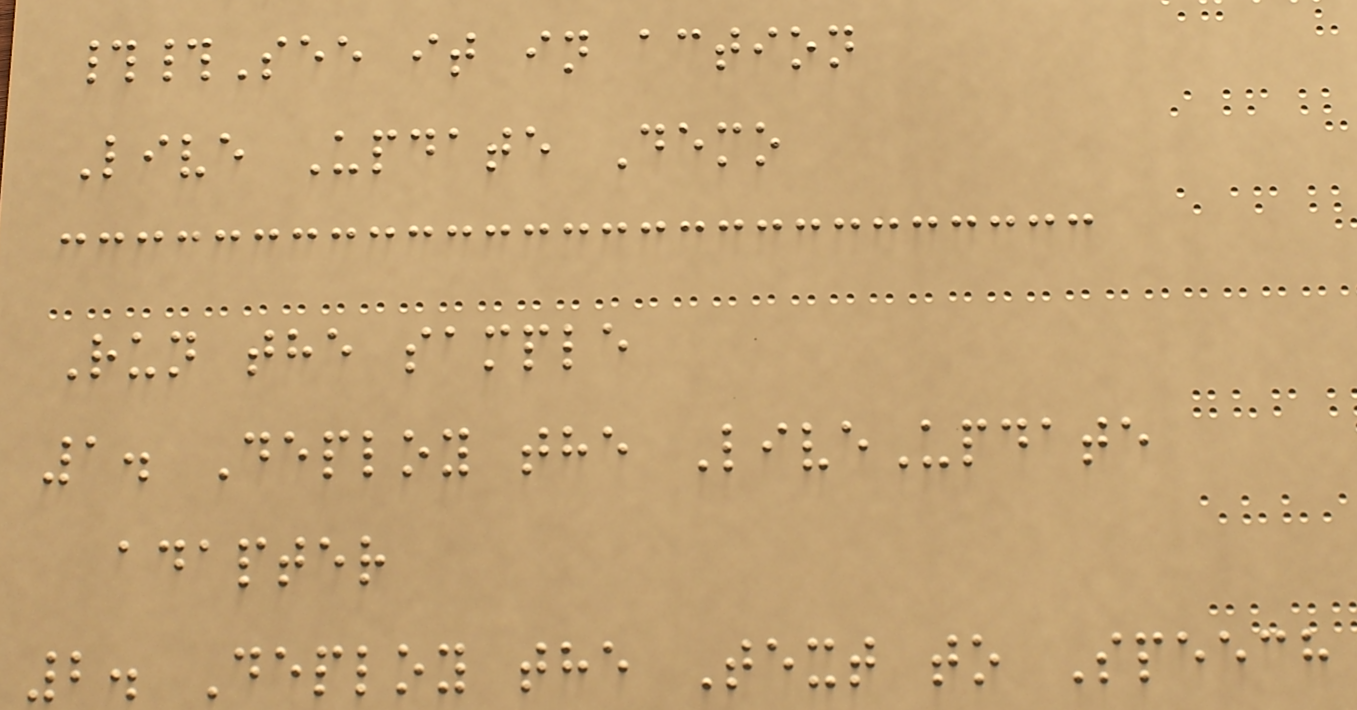##See it in action
Live Update Demo
Run the sample
1. Deploy the LiveUpdate
adapter
2. Deploy the Text to Speech
